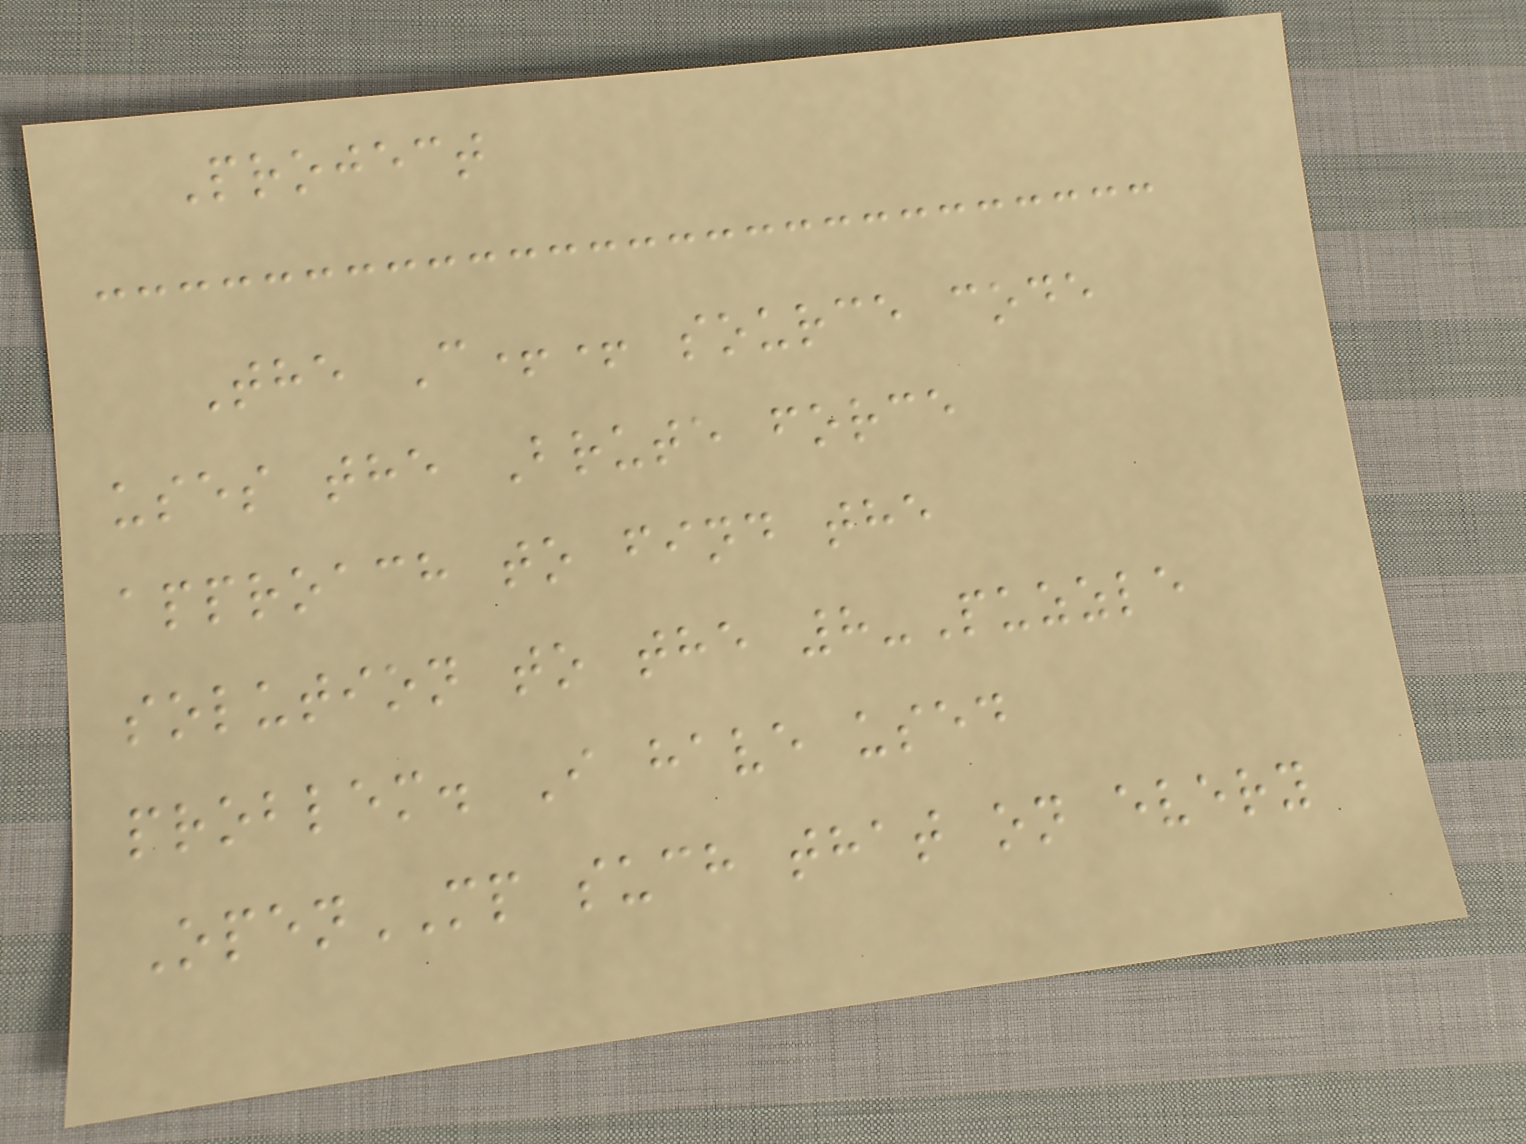Project
The C++ source code
uses the Brute force
approach to find the
solution to the 8-Puzzle
problem. I have used
OpenMP such that on every
